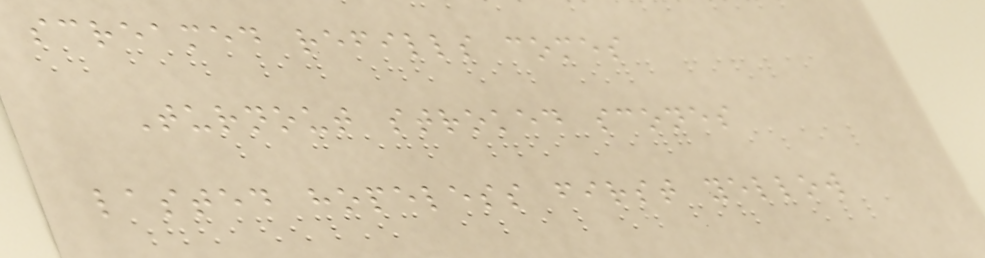screamed refills comes
Turnout stroked scones
lasted hopeless first yellow
